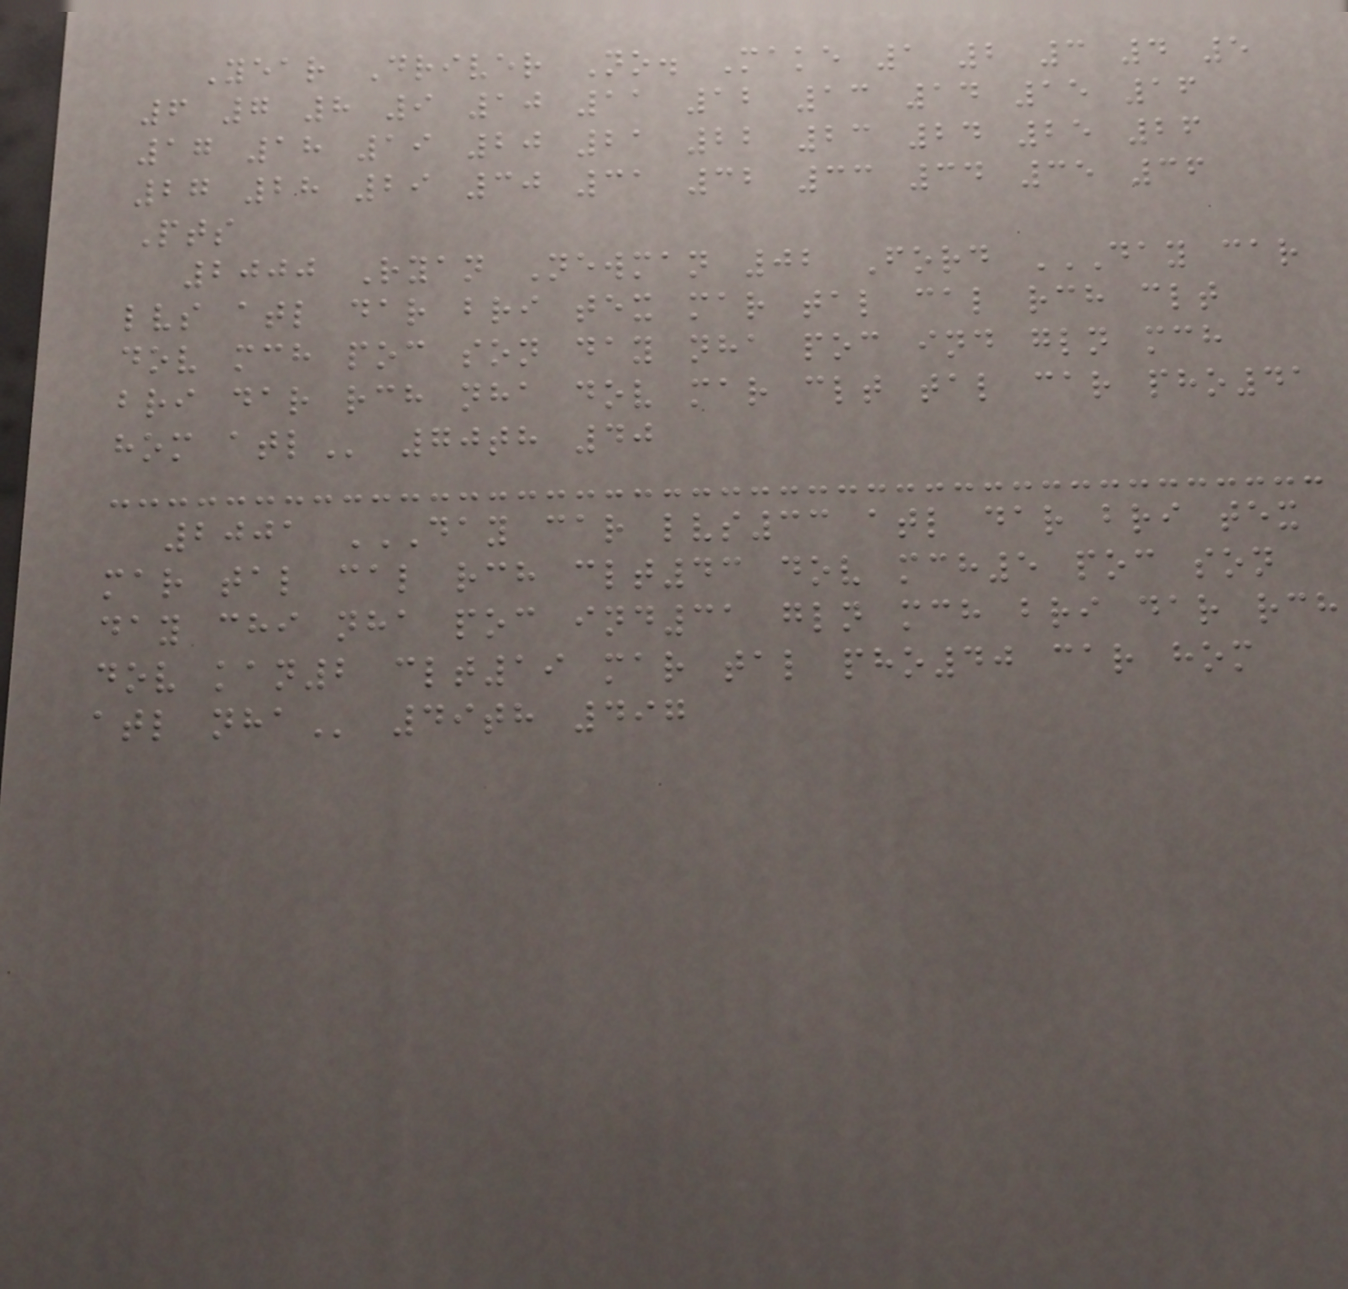Year Driver No. Make 1 2 3 4 5
6 7 8 9 10 11 12 13 14 15 16
17 18 19 20 21 22 23 24 25 26
27 28 29 30 31 32 33 34 35 36
Pts
2000 Ryan Newman 02 Ford DAY CAR
LVS ATL DAR BRI TEX MAR TAL CAL RCH CLT
DOV MCH POC SON DAY NHA POC IND GLN MCH
BRI DAR RCH NHA DOV MAR CLT TAL CAR PHO41
HOM ATL 70th 40
2001 DAY CAR LVS33 ATL DAR BRI TEX
MAR TAL CAL RCH CLT43 DOV MCH5 POC SON
DAY CHI NHA POC IND31 GLN MCH BRI DAR RCH
DOV KAN2 CLT19 MAR TAL PHO40 CAR HOM
ATL NHA 49th 497
